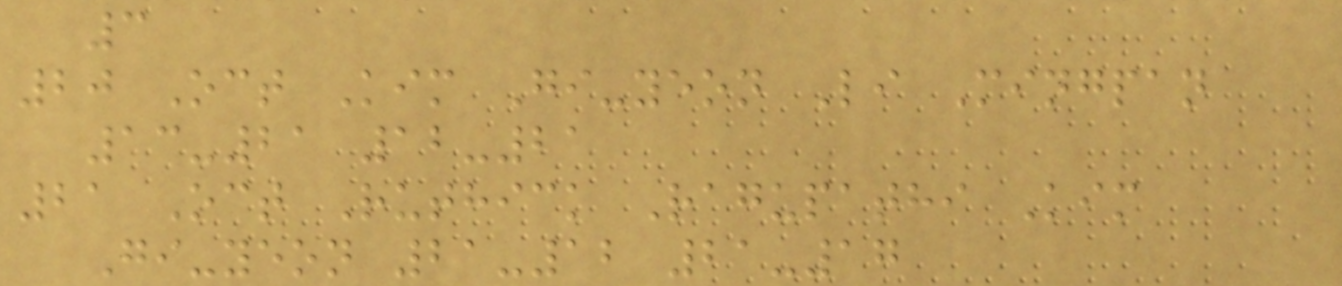3
20 Oct Kim Gi-yeon Li Mingpan
13-21 12-21
21 Oct Ruthick Ragupathi Kim
Gi-yeon 21-12 21-17
